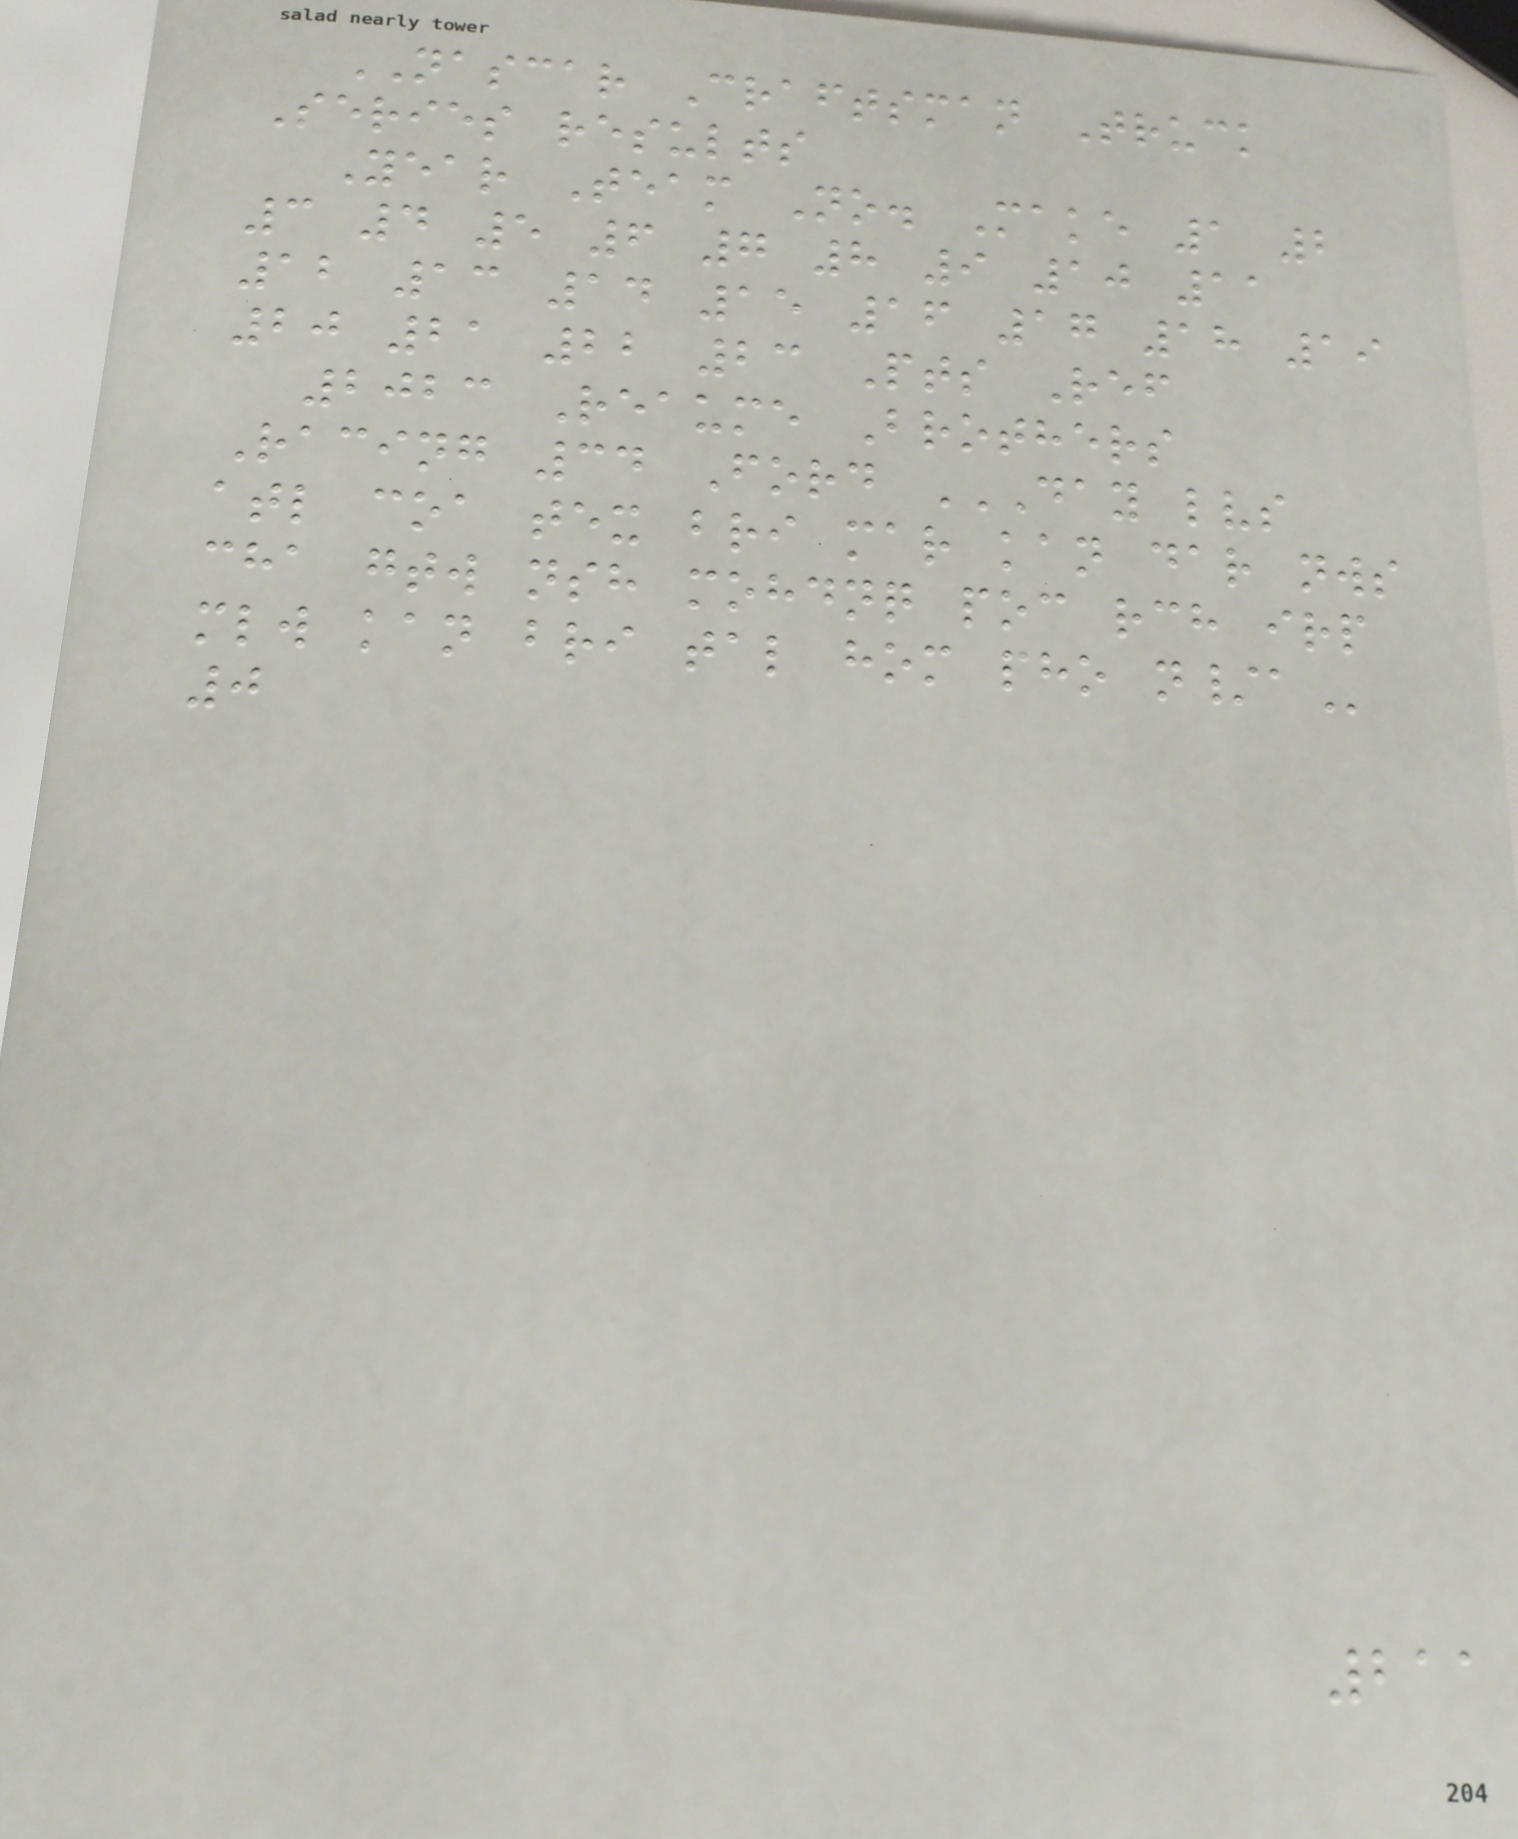NASCAR Craftsman Truck
Series results
Year Team No. Make 1 2
3 4 5 6 7 8 9 10 11
12 13 14 15 16 17 18 19
20 21 22 23 Pts Ref
2023 Reaume Brothers
Racing 34 Ford DAY LVS
ATL COA TEX BRI MAR KAN DAR NWS
CHA GTW NSH MOHDNQ POC RCH IRP
MLW KAN BRI TAL HOM PHO N/A
0
211
